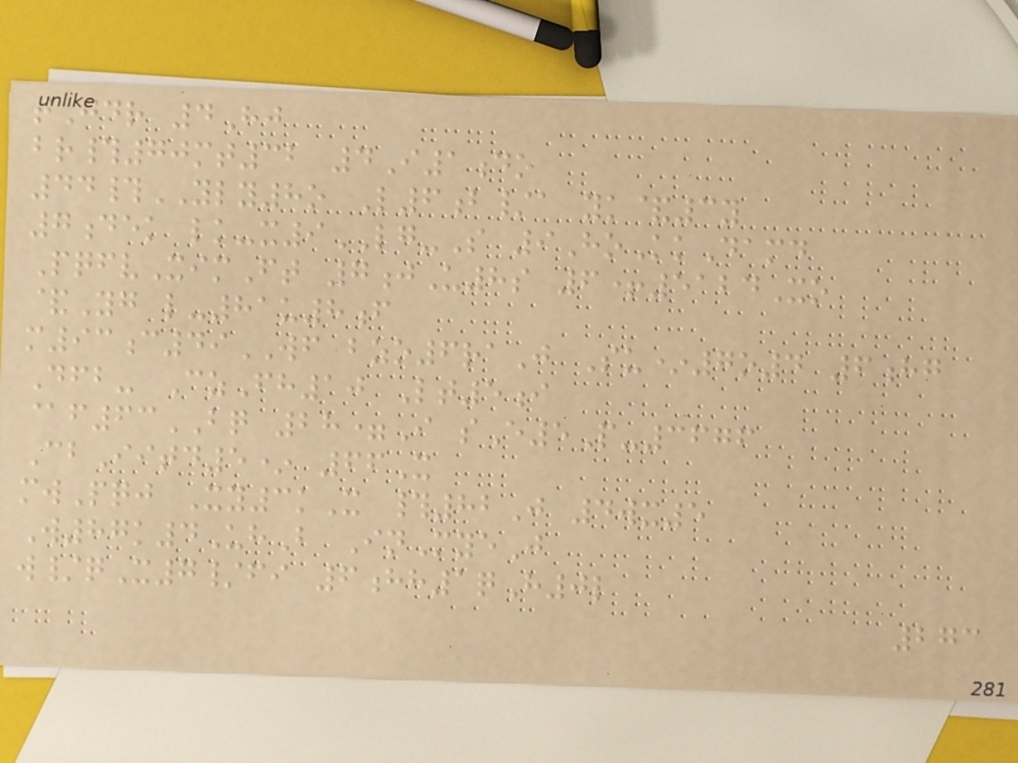tJdr 4Hj
br#70mt32 4I1do
44#YLY8o L6b/a yk&3y
7dek lk-x9LG-S 9HoKkDamd
PqfvXimFt 7jU8s 6+5124Xo
&Yg l-81u8f
m93c49WF bzo6raJ Su*7o4 6hg
Dfb- CzFh10 Lt5i
@f63BQ 28=I sE5P-3676
CbIitd5* 66X
mwPqj Xy3kX #82J 4wx5
W87k4UhB InMyeJ
w/qX7/fi 6hh1qH0l
273
